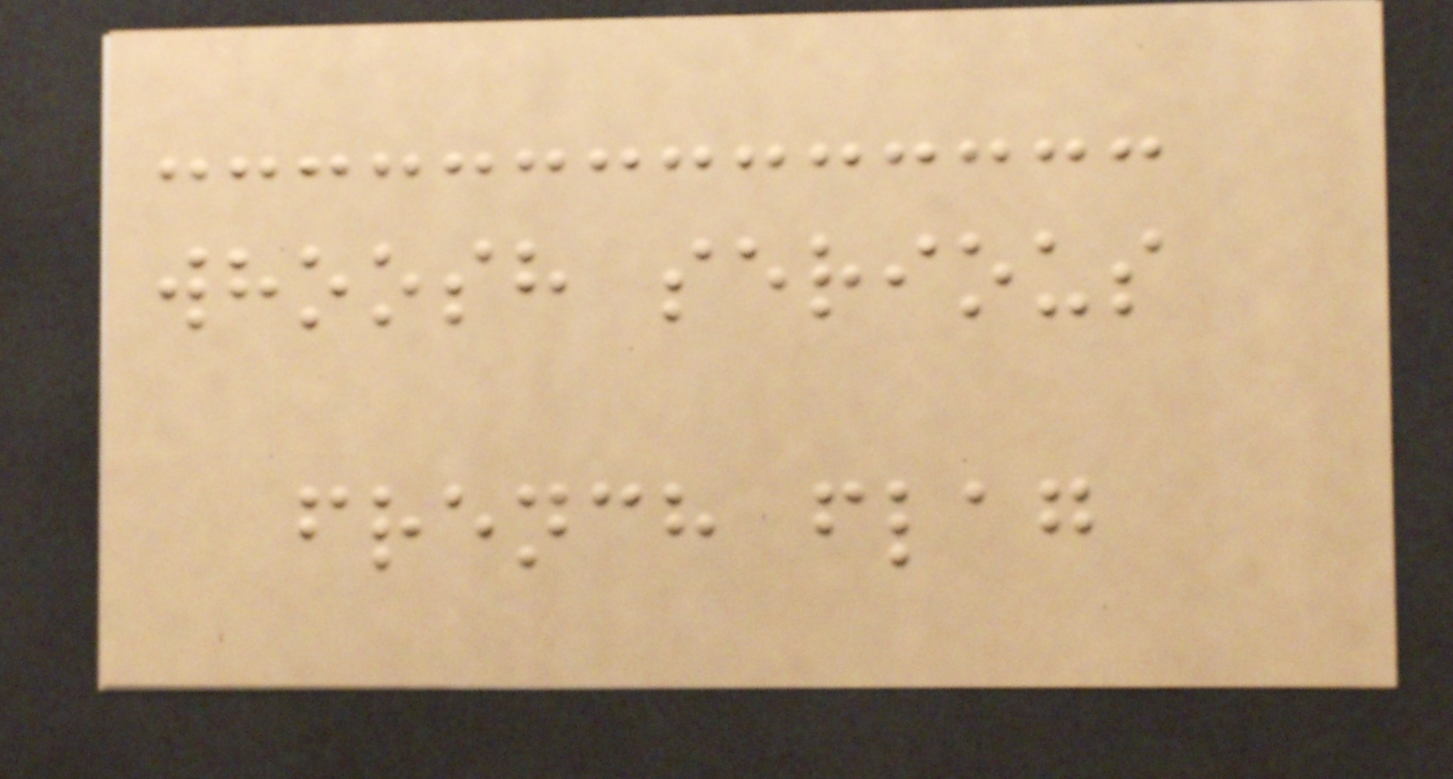whoosh serious
french flag
